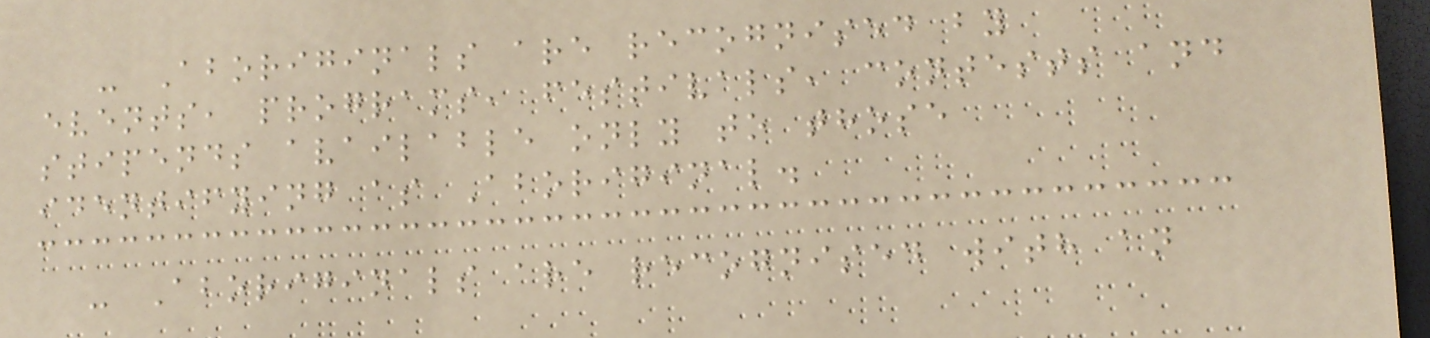- Aboriginals are recognised by
events, programs, festivals, contests and
stipends available only to those
identifying as Aboriginal.
- Aboriginals are recognised with an
